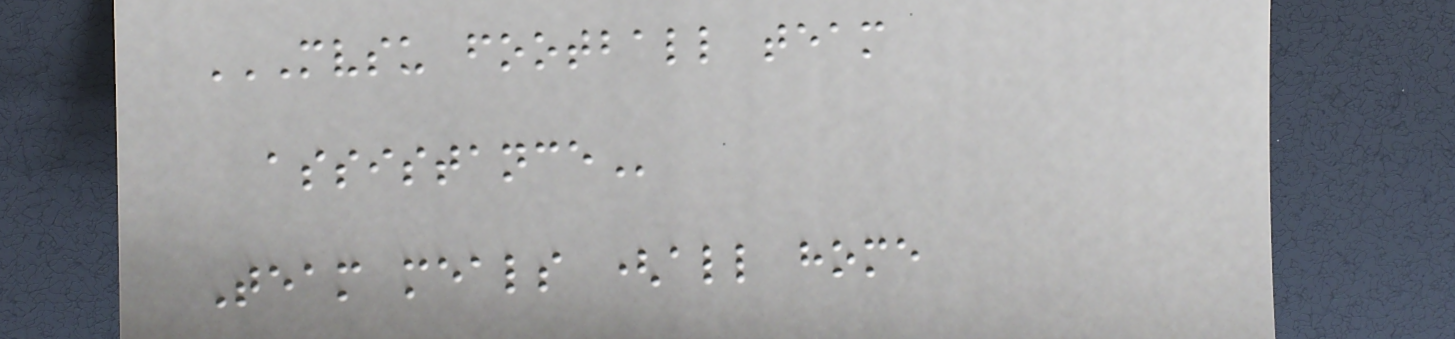MVSU FOOTBALL TEAM
ASSISTANCE
Team meals (all home
